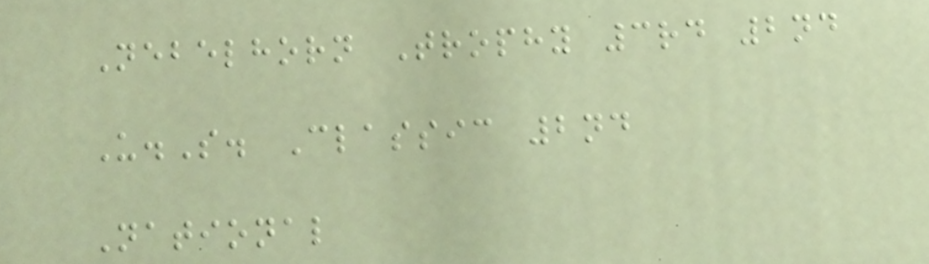Nebelhorn Trophy 3rd 2nd
U.S. Classic 2nd
National
